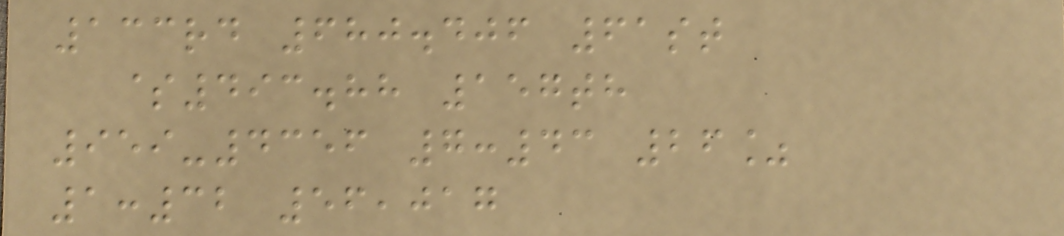133rd 680.406 61st
$493.88 157th
959-4356 7:43 26%
1:32 56,017
